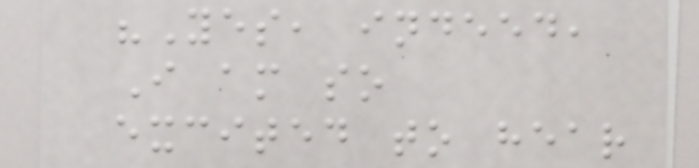"Yes, indeed,
I am so
excited to hear
